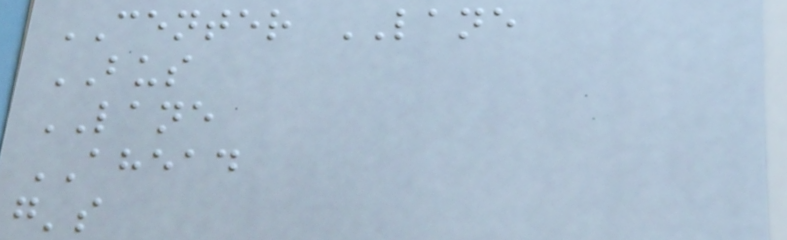CENTER LANE
BUS
LANE
AHEAD
g's
